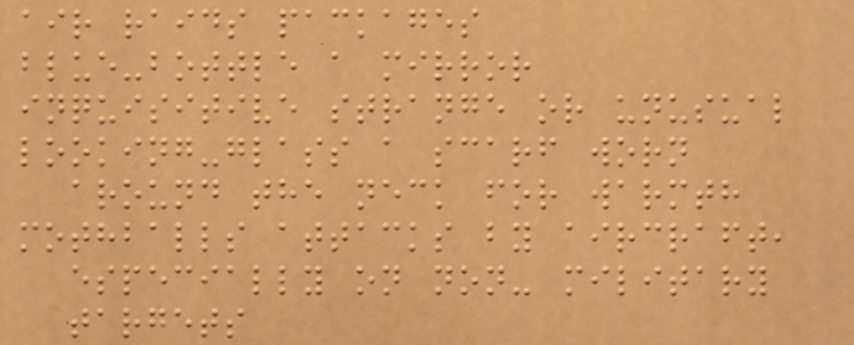air raids packages
blue-bottle a mirror
inquisitive strange or unusual
looking-glass a scarf worn
around the neck for warmth
mothballs attacks by aircraft,
especially on non- military
targets
